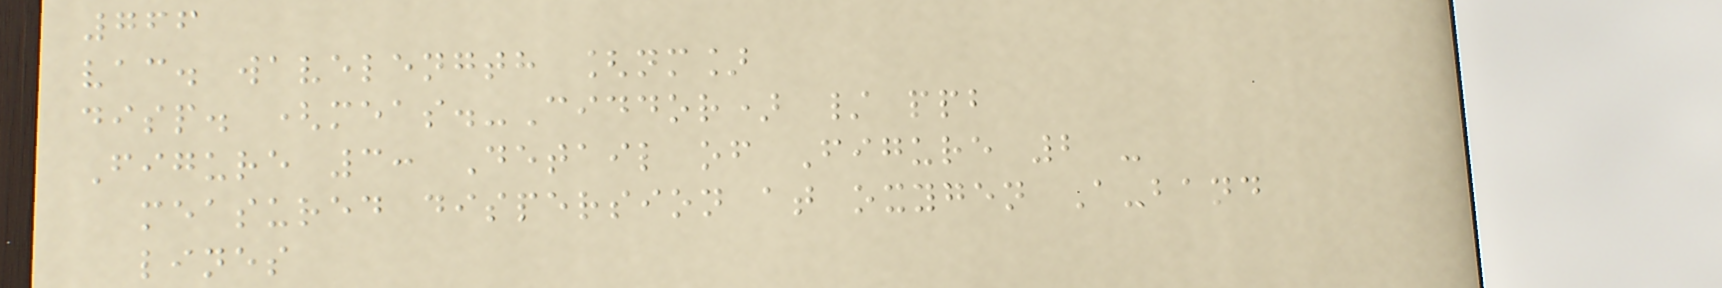766
vac. wavelength [nm]
disp. (meas.-Ciddor) / ppb
Figure 3: Detail of Figure 2 -
measured dispersion at oxygen A-band
lines
